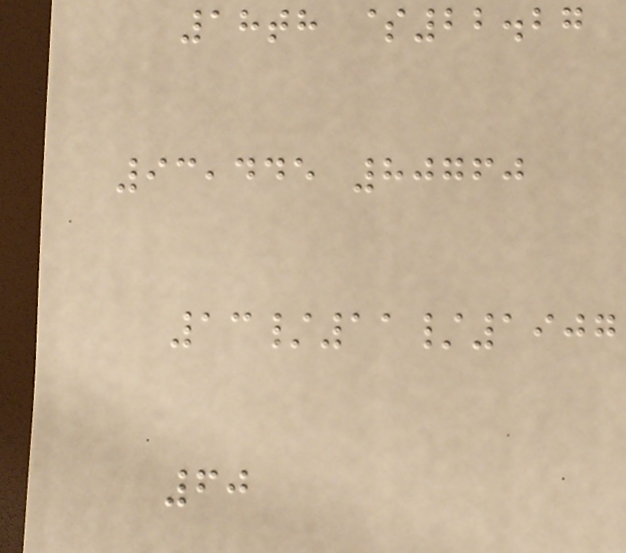18th $22.27
93,445 80760
13/11/1907
60
